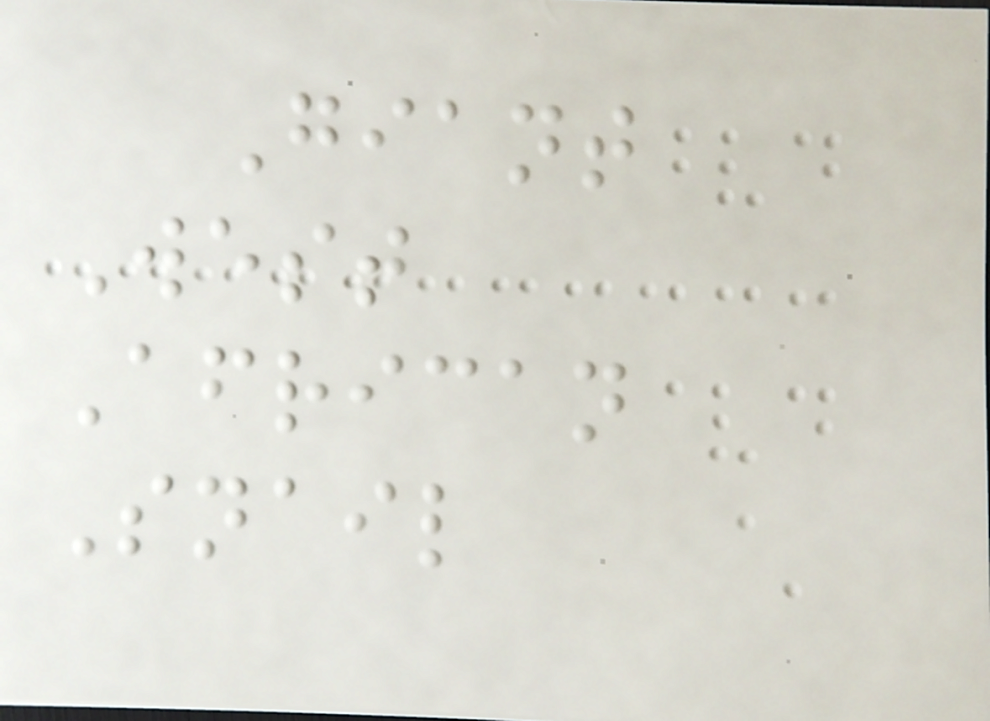Giant
West
African
Snail
